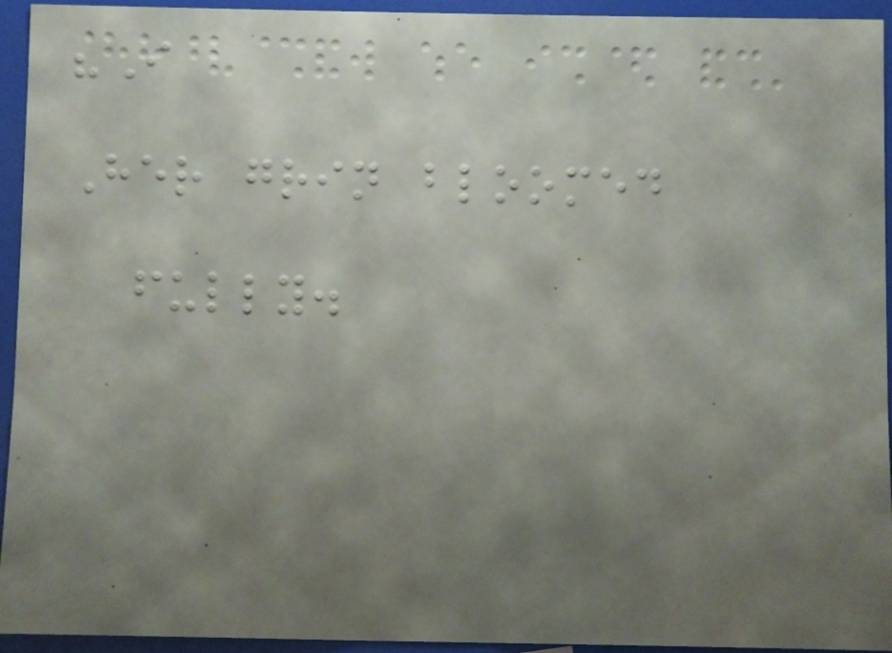"I
Her grin bloomed
fully.
